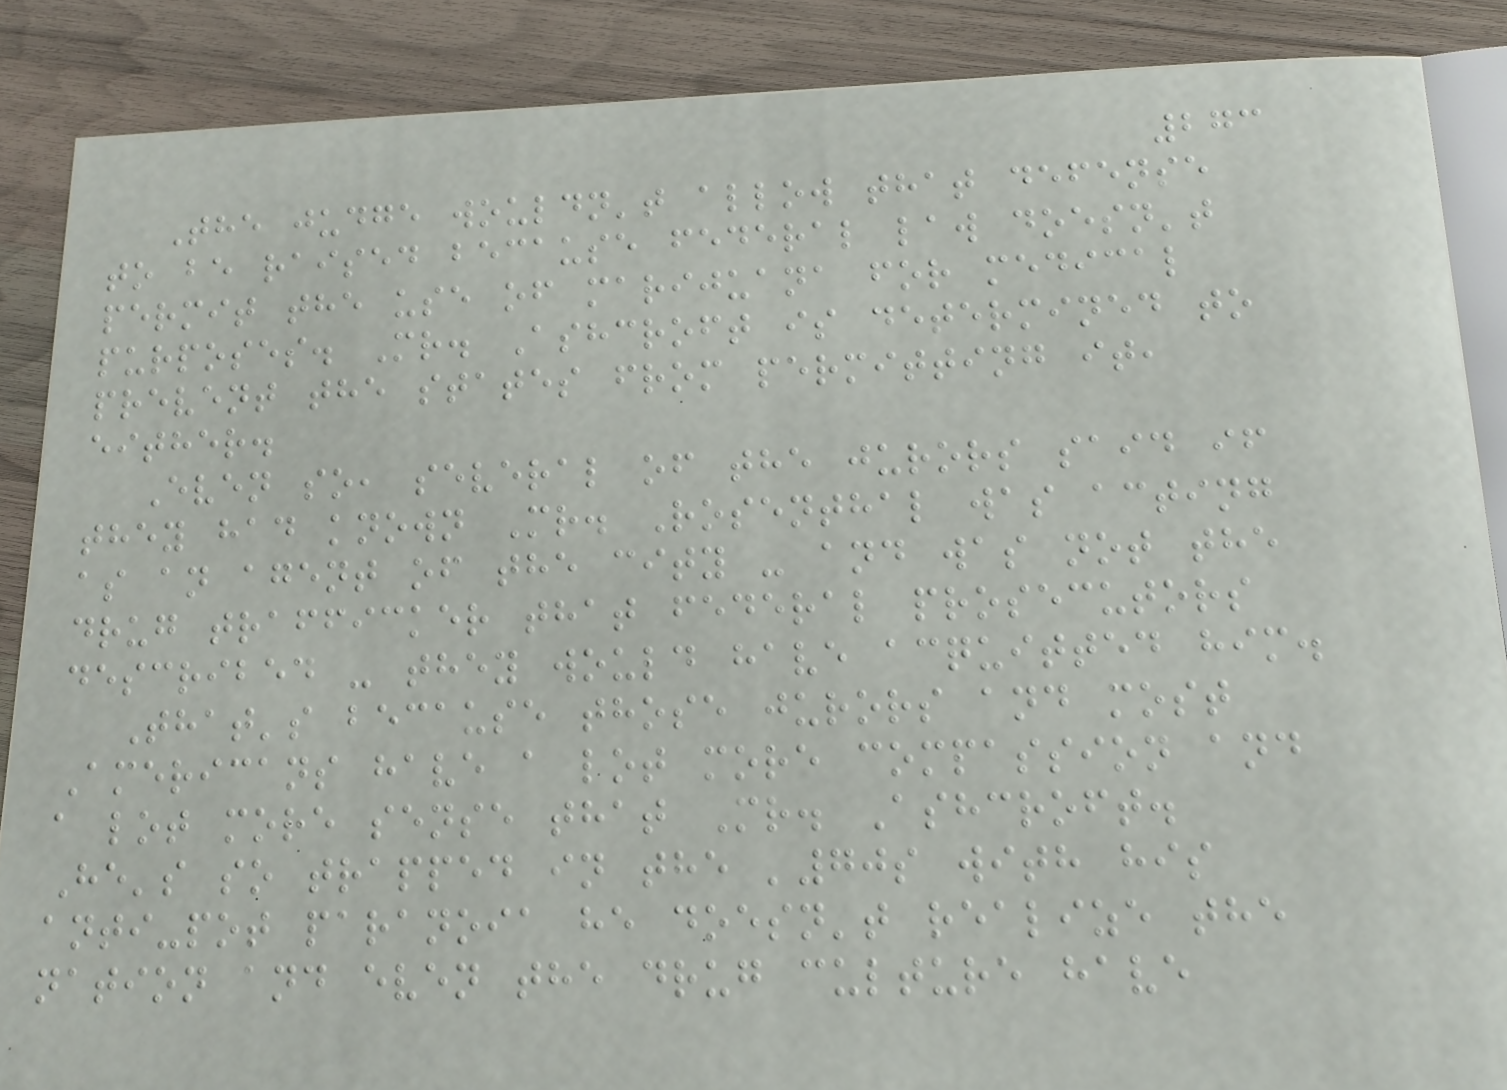273
The judge wouldn't allow that defense
to be raised because federal law doesn't
permit the use of marijuana for medical
purposes. Mr. Ashcroft is determined to
prevent the states from permitting it,
either.
Even so, several of the jurors said if
they had known Mr. Rosenthal was acting
as an agent of the city - and was not the
drug trafficker that federal prosecutors
described - they would have acquitted him.
That's because those jurors and most
Americans have a lot more compassion and
a lot more sense that Mr. Ashcroft.
He's so trapped in the '70s with his
anti-pot paranoia he doesn't realize the
nation and even the drug culture have
